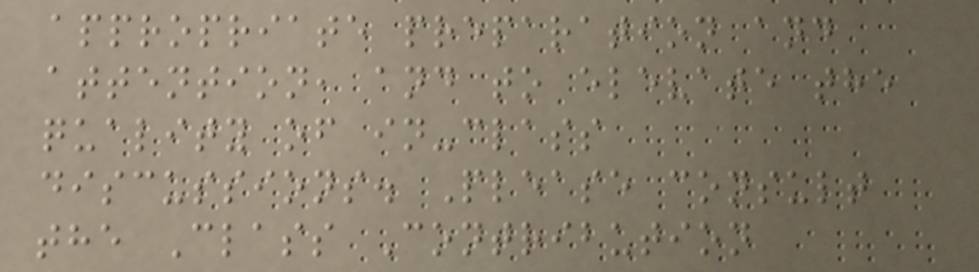appropriate preparation and
attention, and to elevate the
quality of in-class
discussions. Please consult
the Class Contribution
